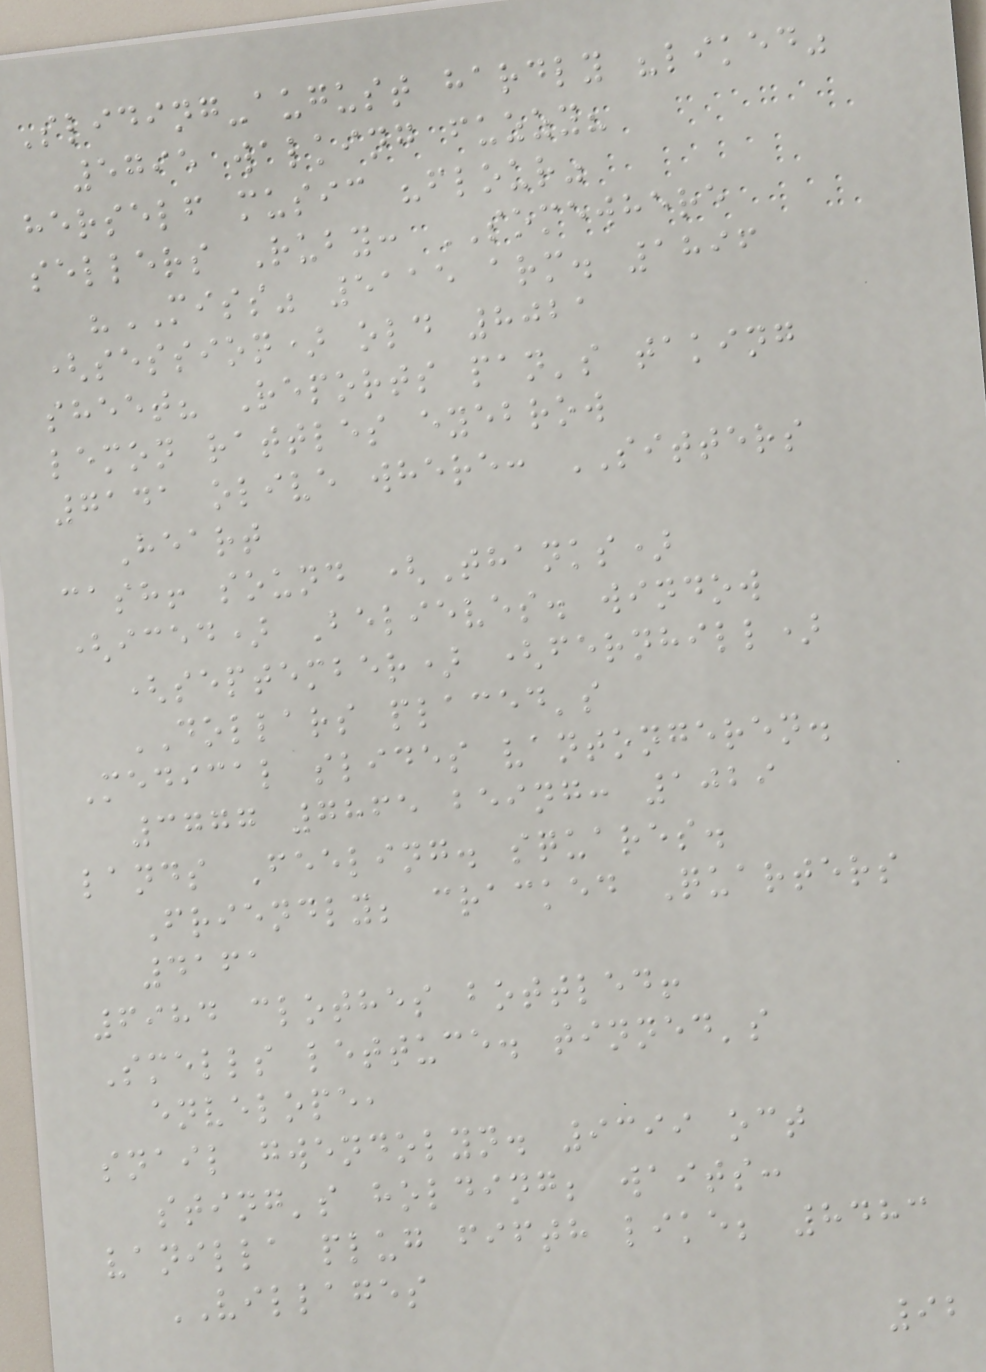Sliding-august hardly "liked"
5795 walking fuzzy?
herself music "flour"
sellers Ruby: SOMEWHERE
"MISS" 5115 arm. 1896
(session) old 8021
sheet? Reports pan's taking
lemon rattles eyebrow
7141 olive where: SITTERS
Heart
cash! sound (Thanks)
(iced) Believes. window
(september) (fernhill)
DOLLARS placed's
Medical slides vantongeren.
3777 7865 being: 1029
lands Feeling. squares.
Friendly; cracked Quarters
4161
6984 clothes bottled!
Smells lettuce. tinned's
envelope,
snail gwendolyn. 9399 oct
sting's holding; waits:
vanilla plug fifth like; 8483
VILLAGES
92
